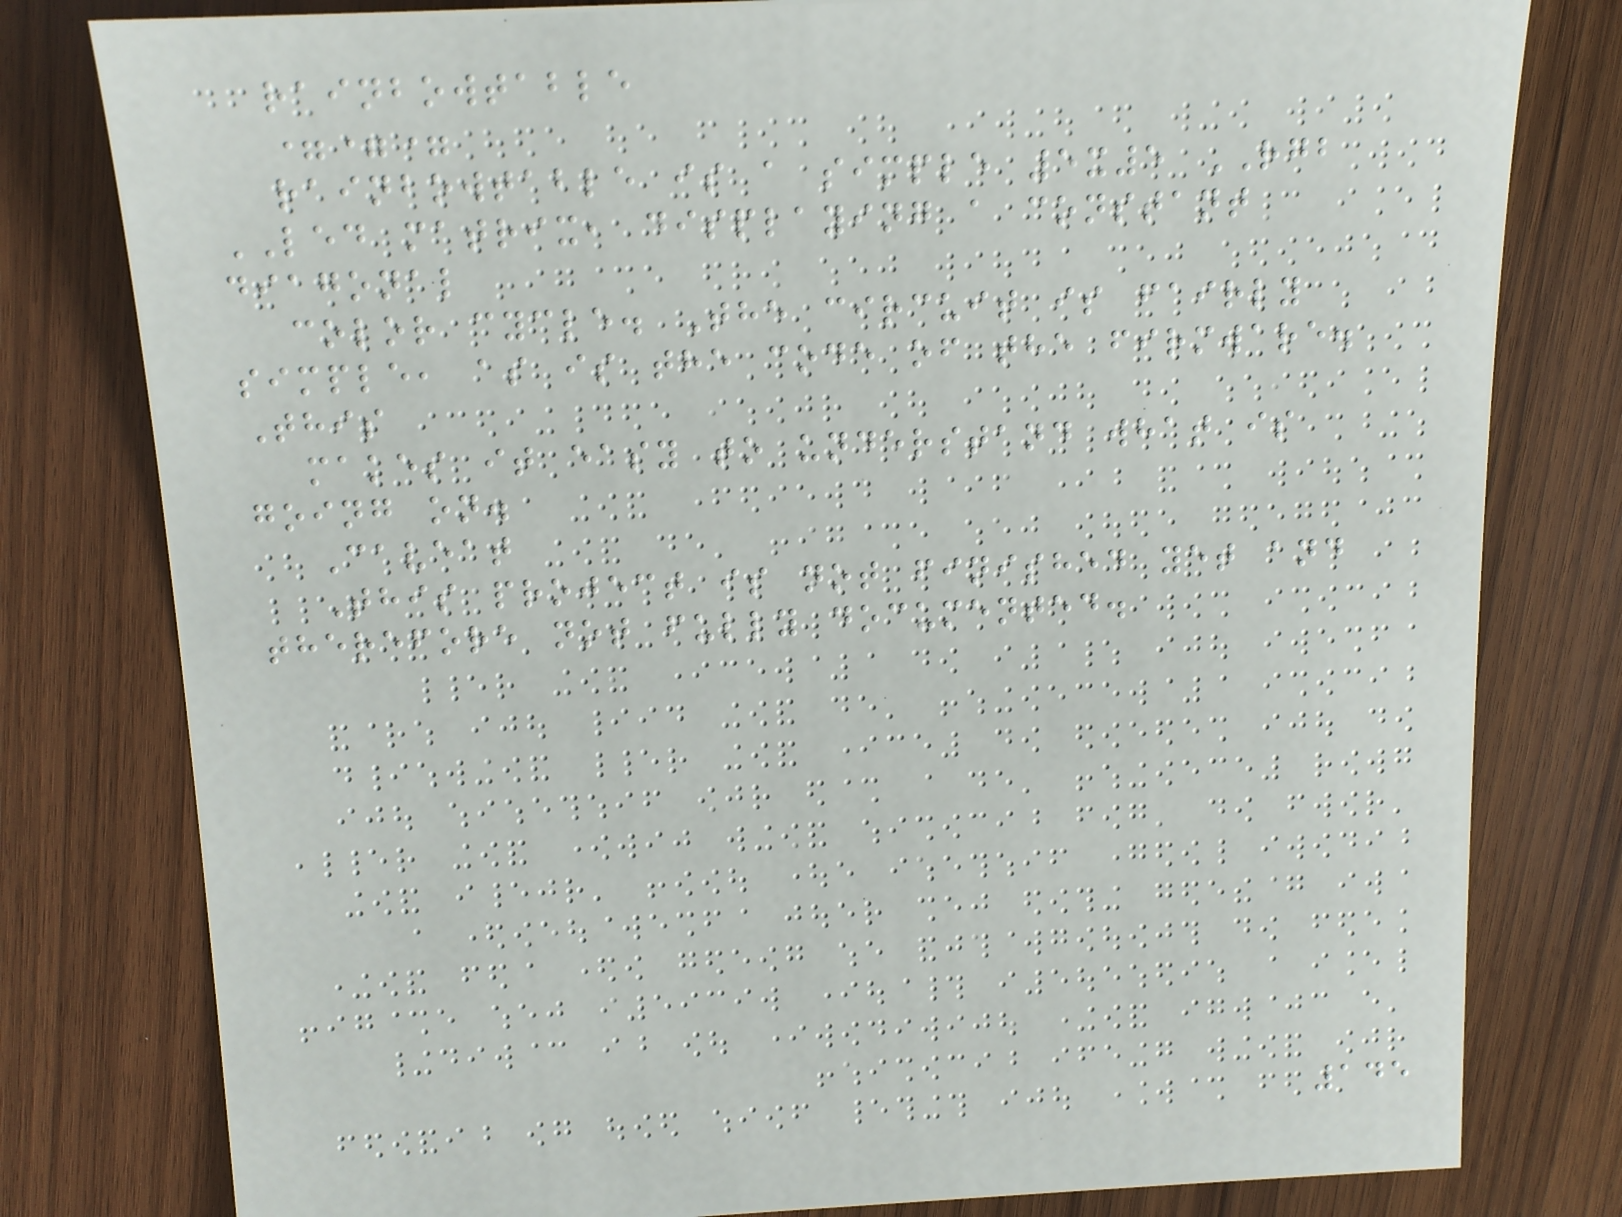rainbowtable
===
rainbowtable is a simple 5x5 RGB
LED matrix, displaying a constant
diagonal
color cycle. The circuit is fairly
simple, as is the code of the firmware.
This
makes it easy to understand what is
going on.
Caveat
This project is not finished yet and
therefore not fully documented.
145
